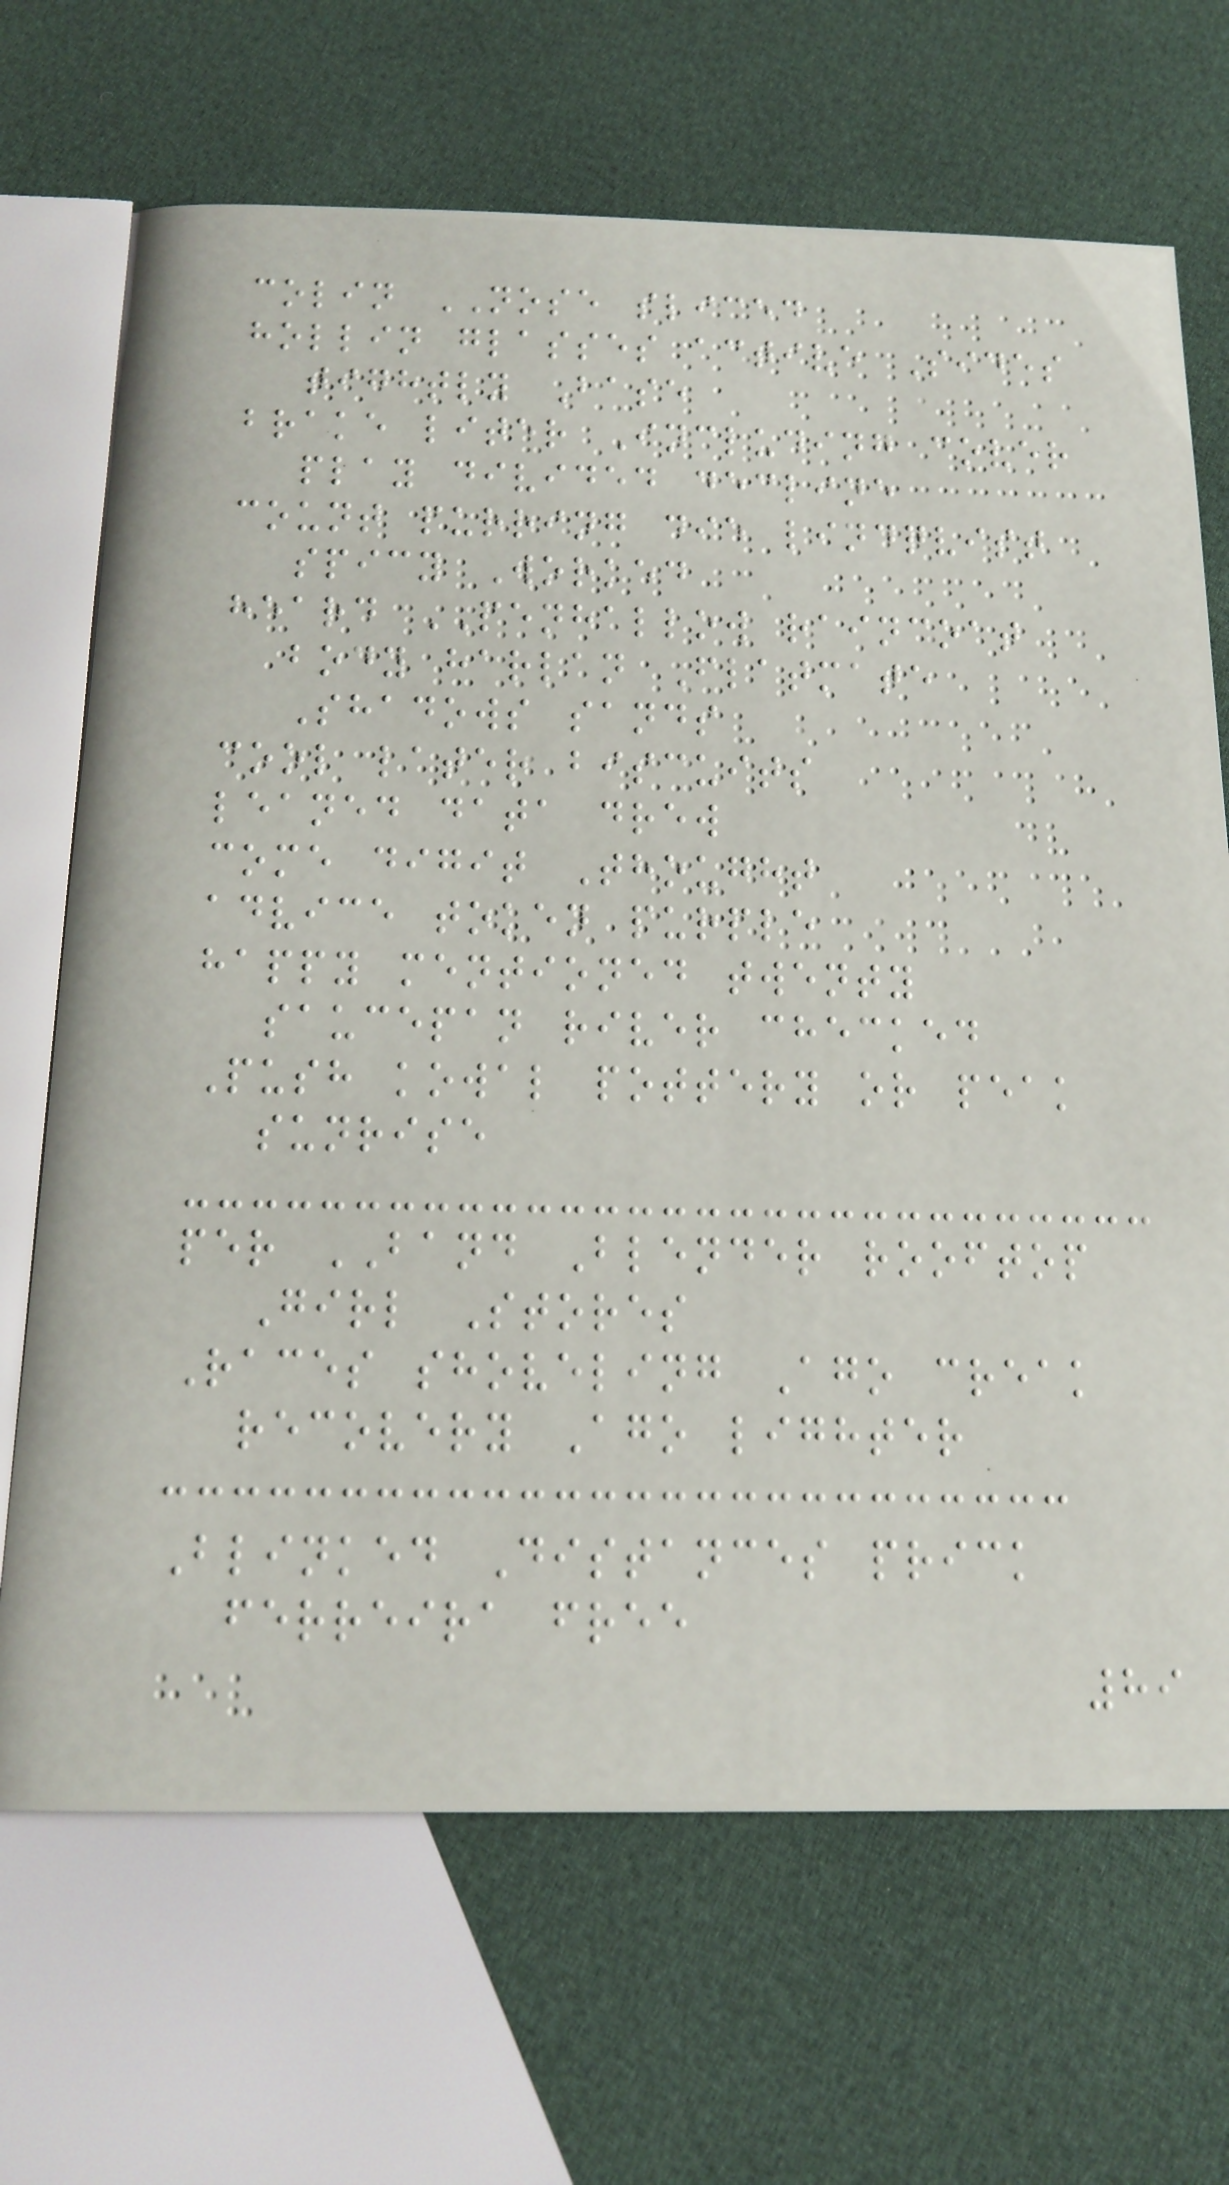colin NOSE sliced
hollin glasses active Sides
tightly Base
brake liter Including cover
play divided decline
count purring die lindqvist
spicy Worked
heard PENHALLOW raincoat
body harlan Flatmate
Shadows sands
cool later biscuits
leaned data drew
come digit Thought
advice token purple
happy mentioned twenty
saucepan river checked
Push kowal pottery or peak
sunrise
per BAND Blender rooftop
Girl Stores
Races shoveling Ago creak
recovery Ago lighter
Blinked Distances prick
ferreira free
89
